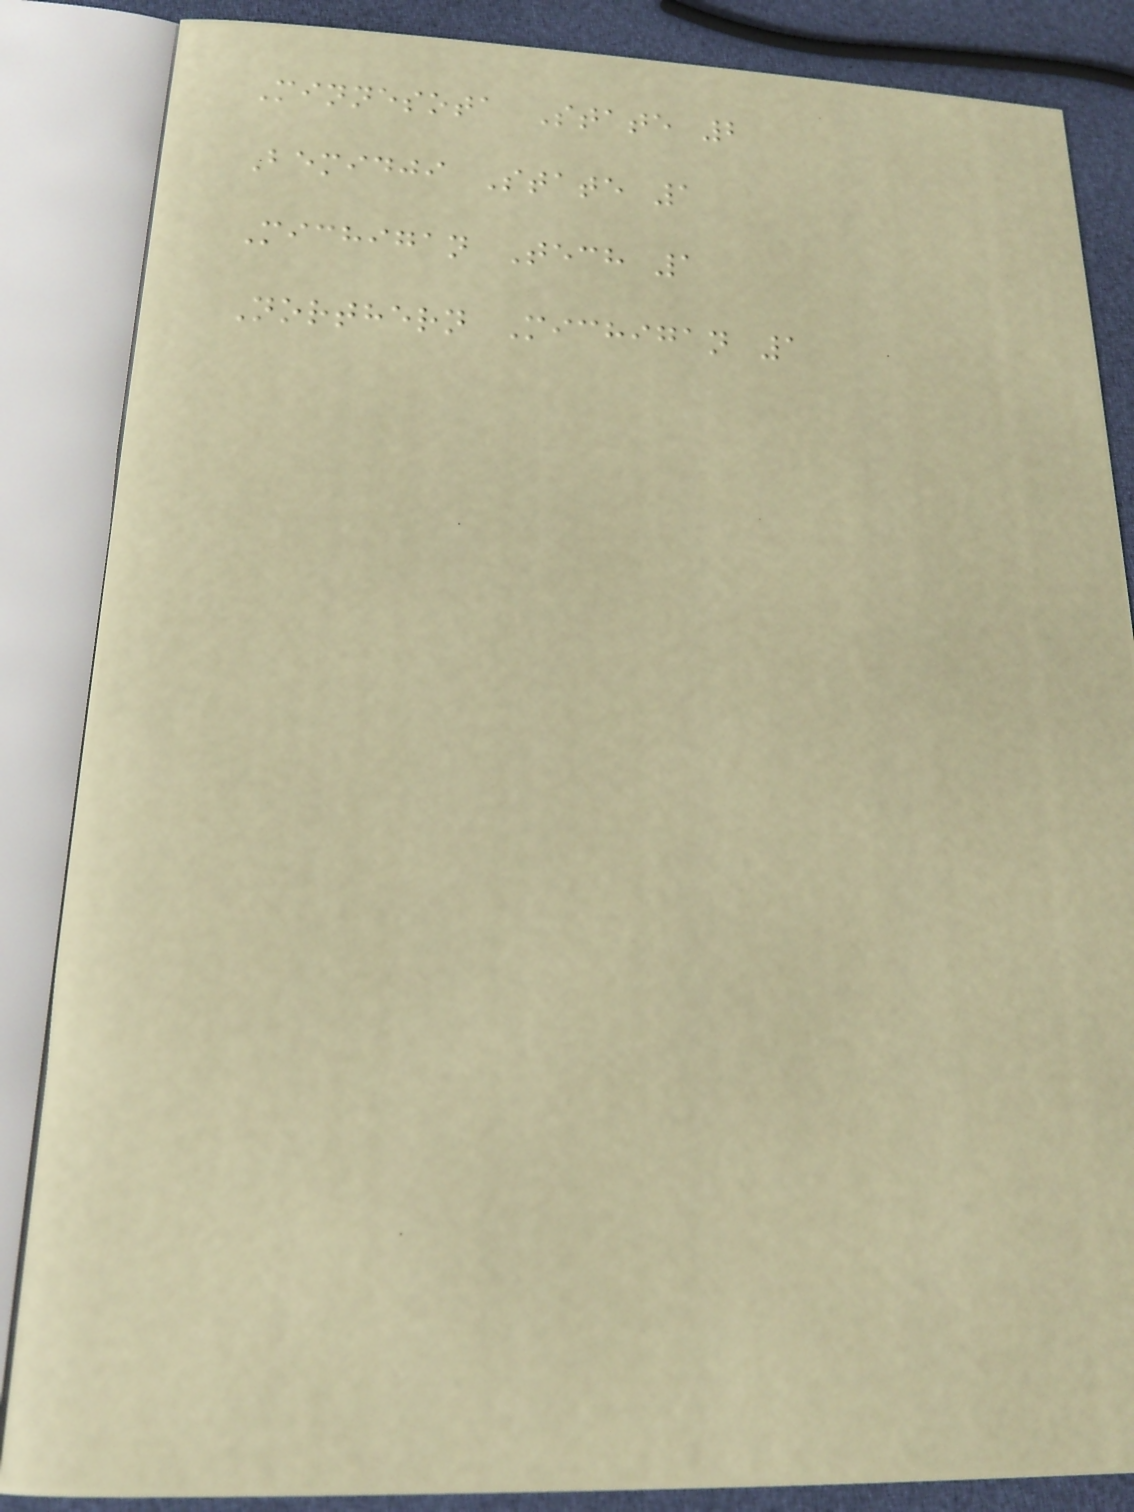Minnesota State 2
Bemidji State 1
Michigan Tech 1
Northern Michigan 1
